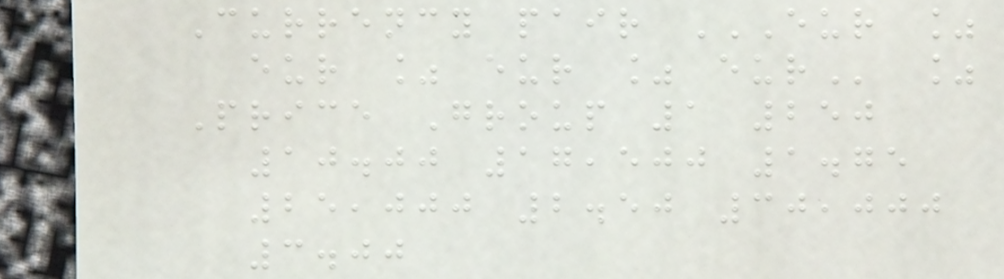Currency pair EUR %
EUR % EUR % EUR %
Price Group 1 250
10.00 17,500 1.75
25,000 2.50 30,000
3.00
